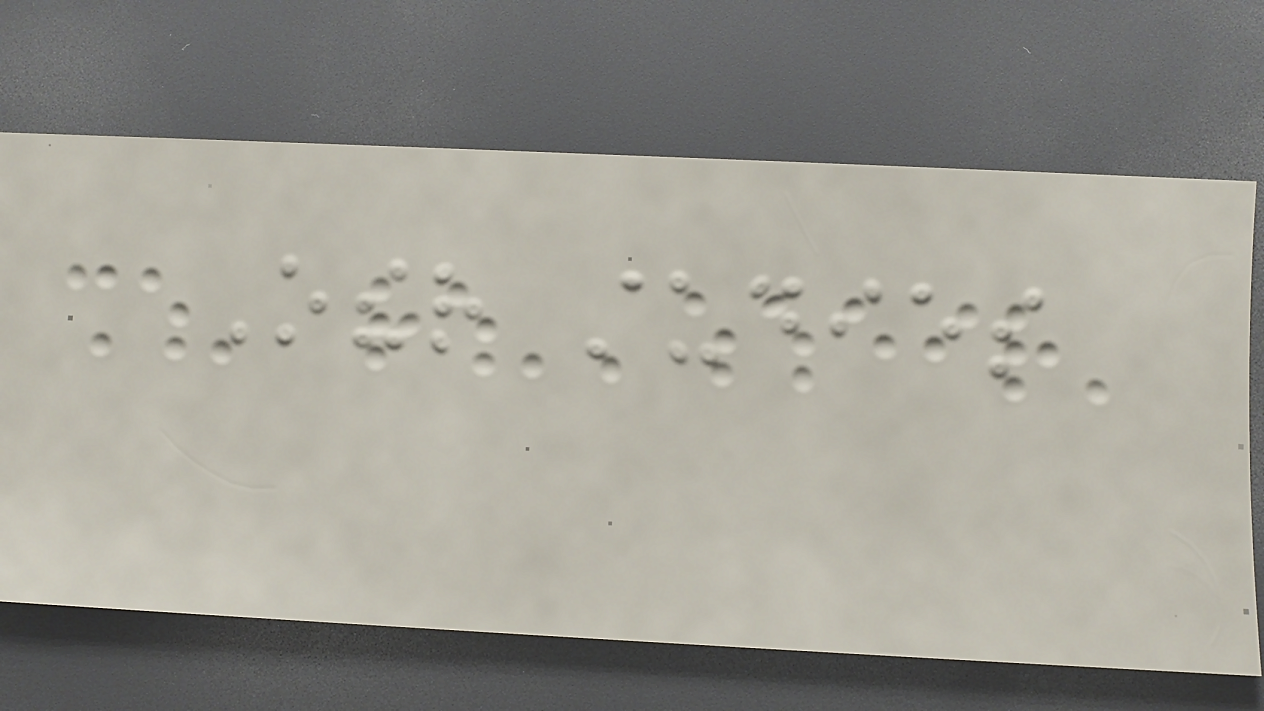Other studies
